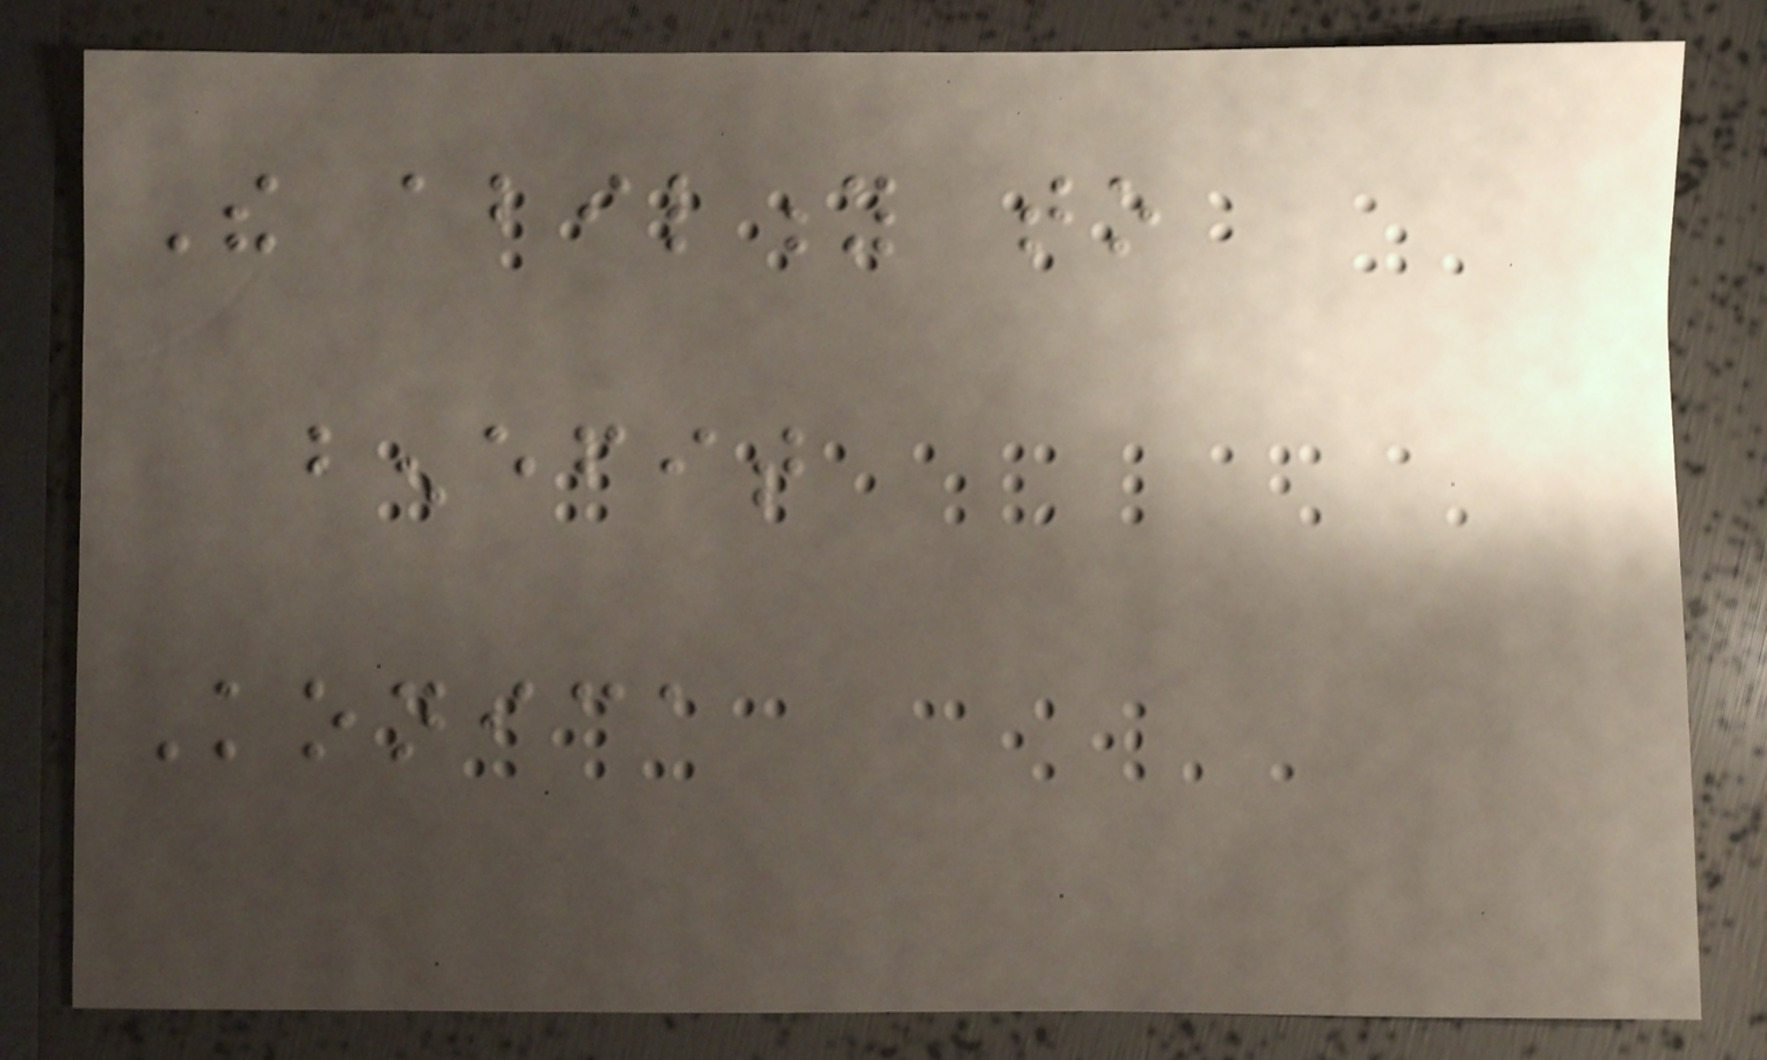The ability to
benefit
Konica
